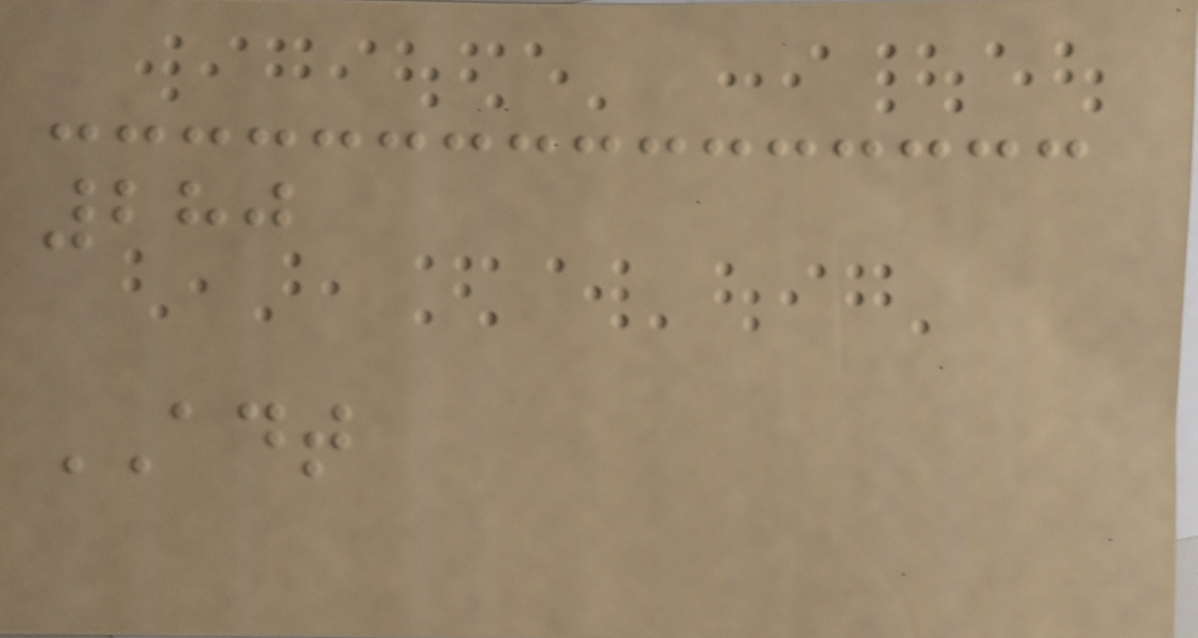280
ADT
